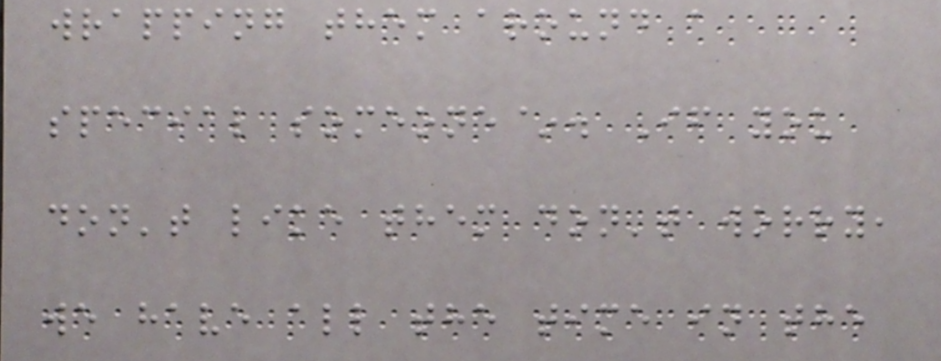wrapping them around a
special someone~. If you
don't like them don't worry,
we have all the time in the
